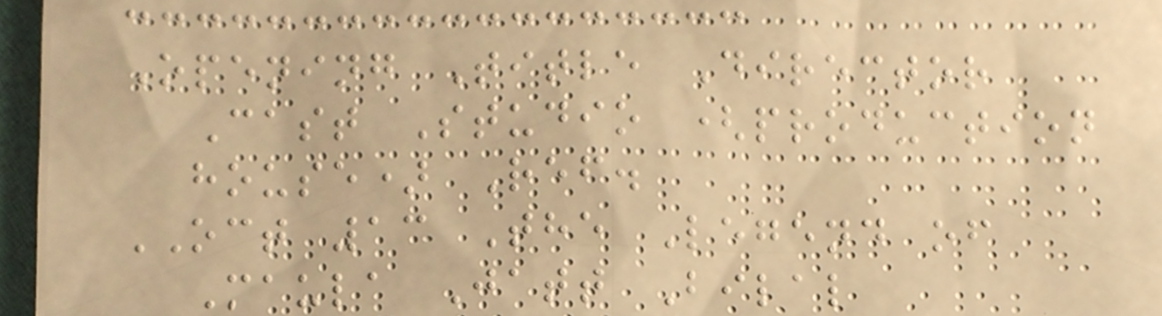Opening Title Director
Cast Studio (production
house) Ref.
OCT 13 The Legend of
Maula Jatt Bilal
